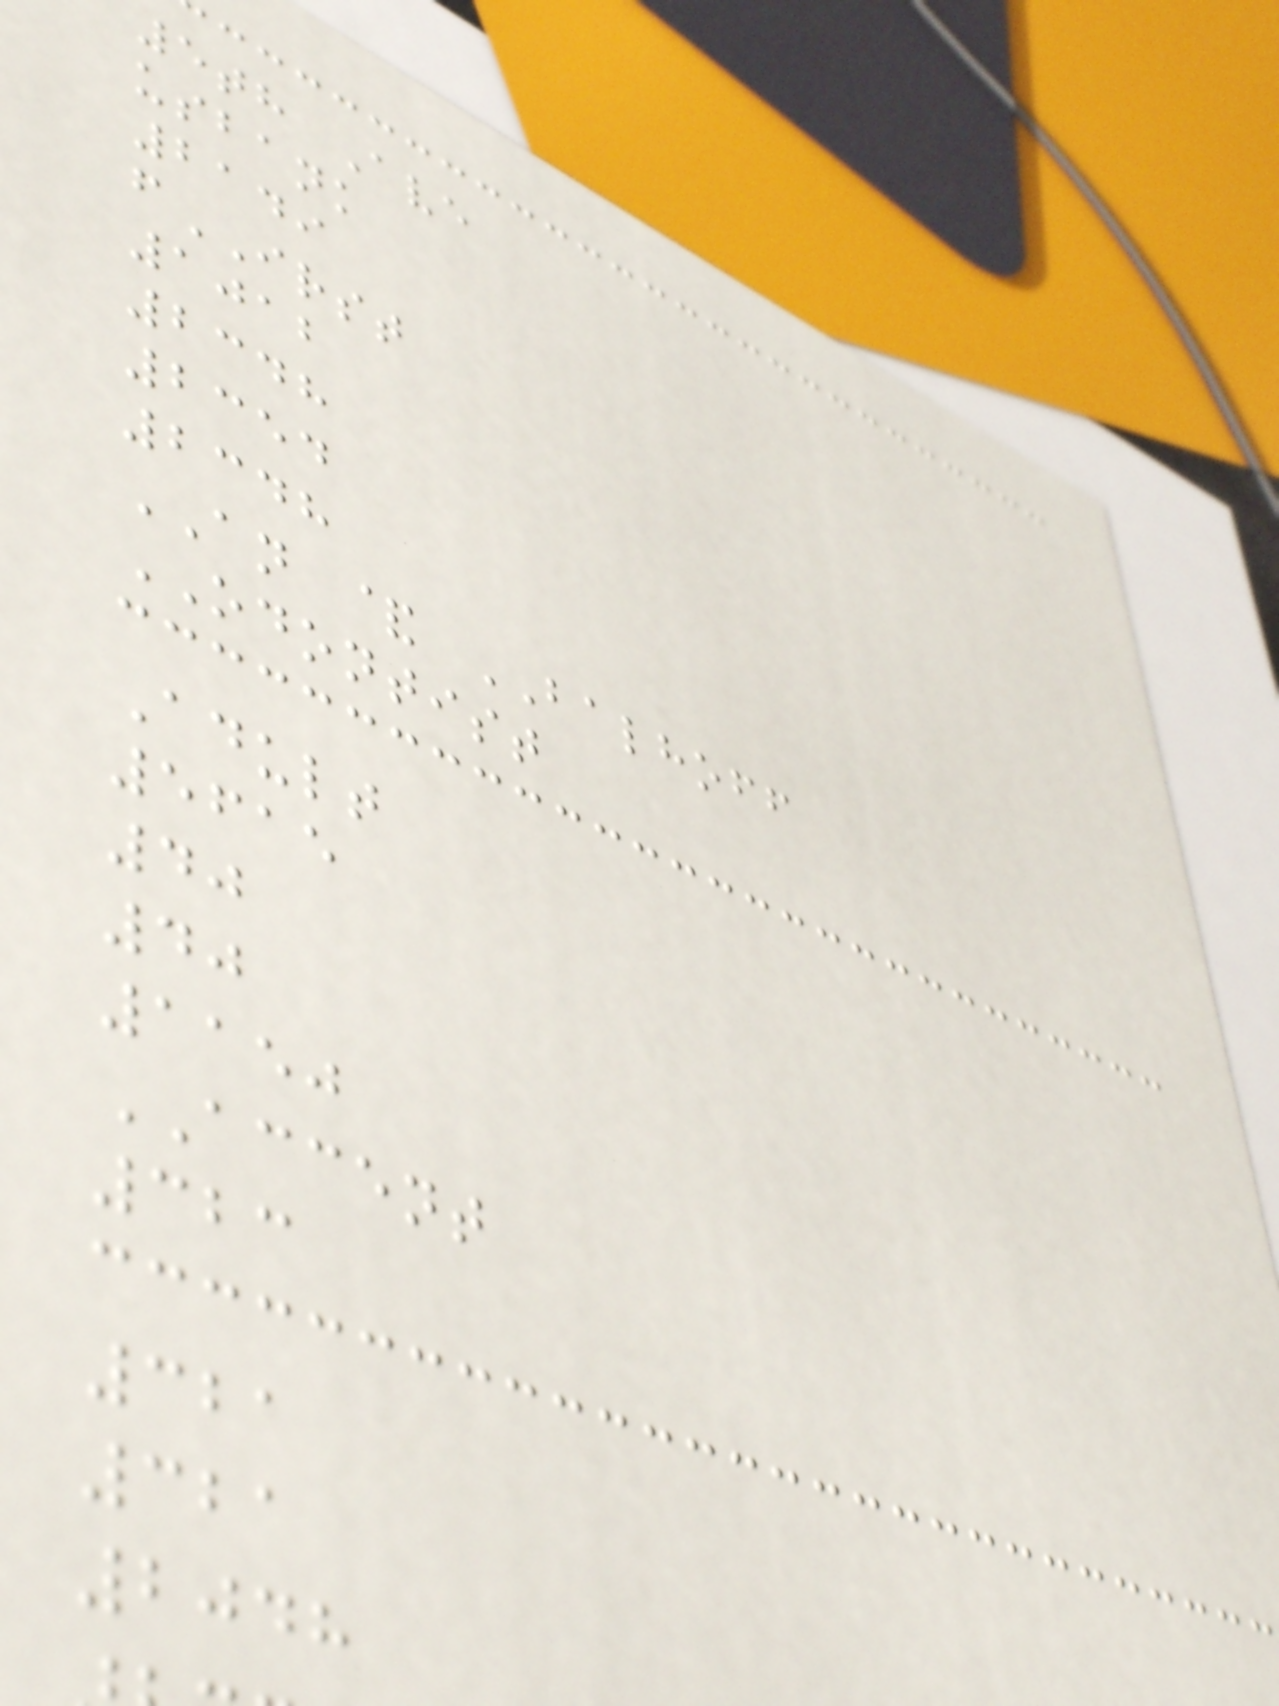5th Ave
usbank
2149
fIRST
1012
2348
2354
2348
AN & BALHOFF
ODONTIST
Adult
5615
40
40
1150
ACCENT
323
321
321
2048
